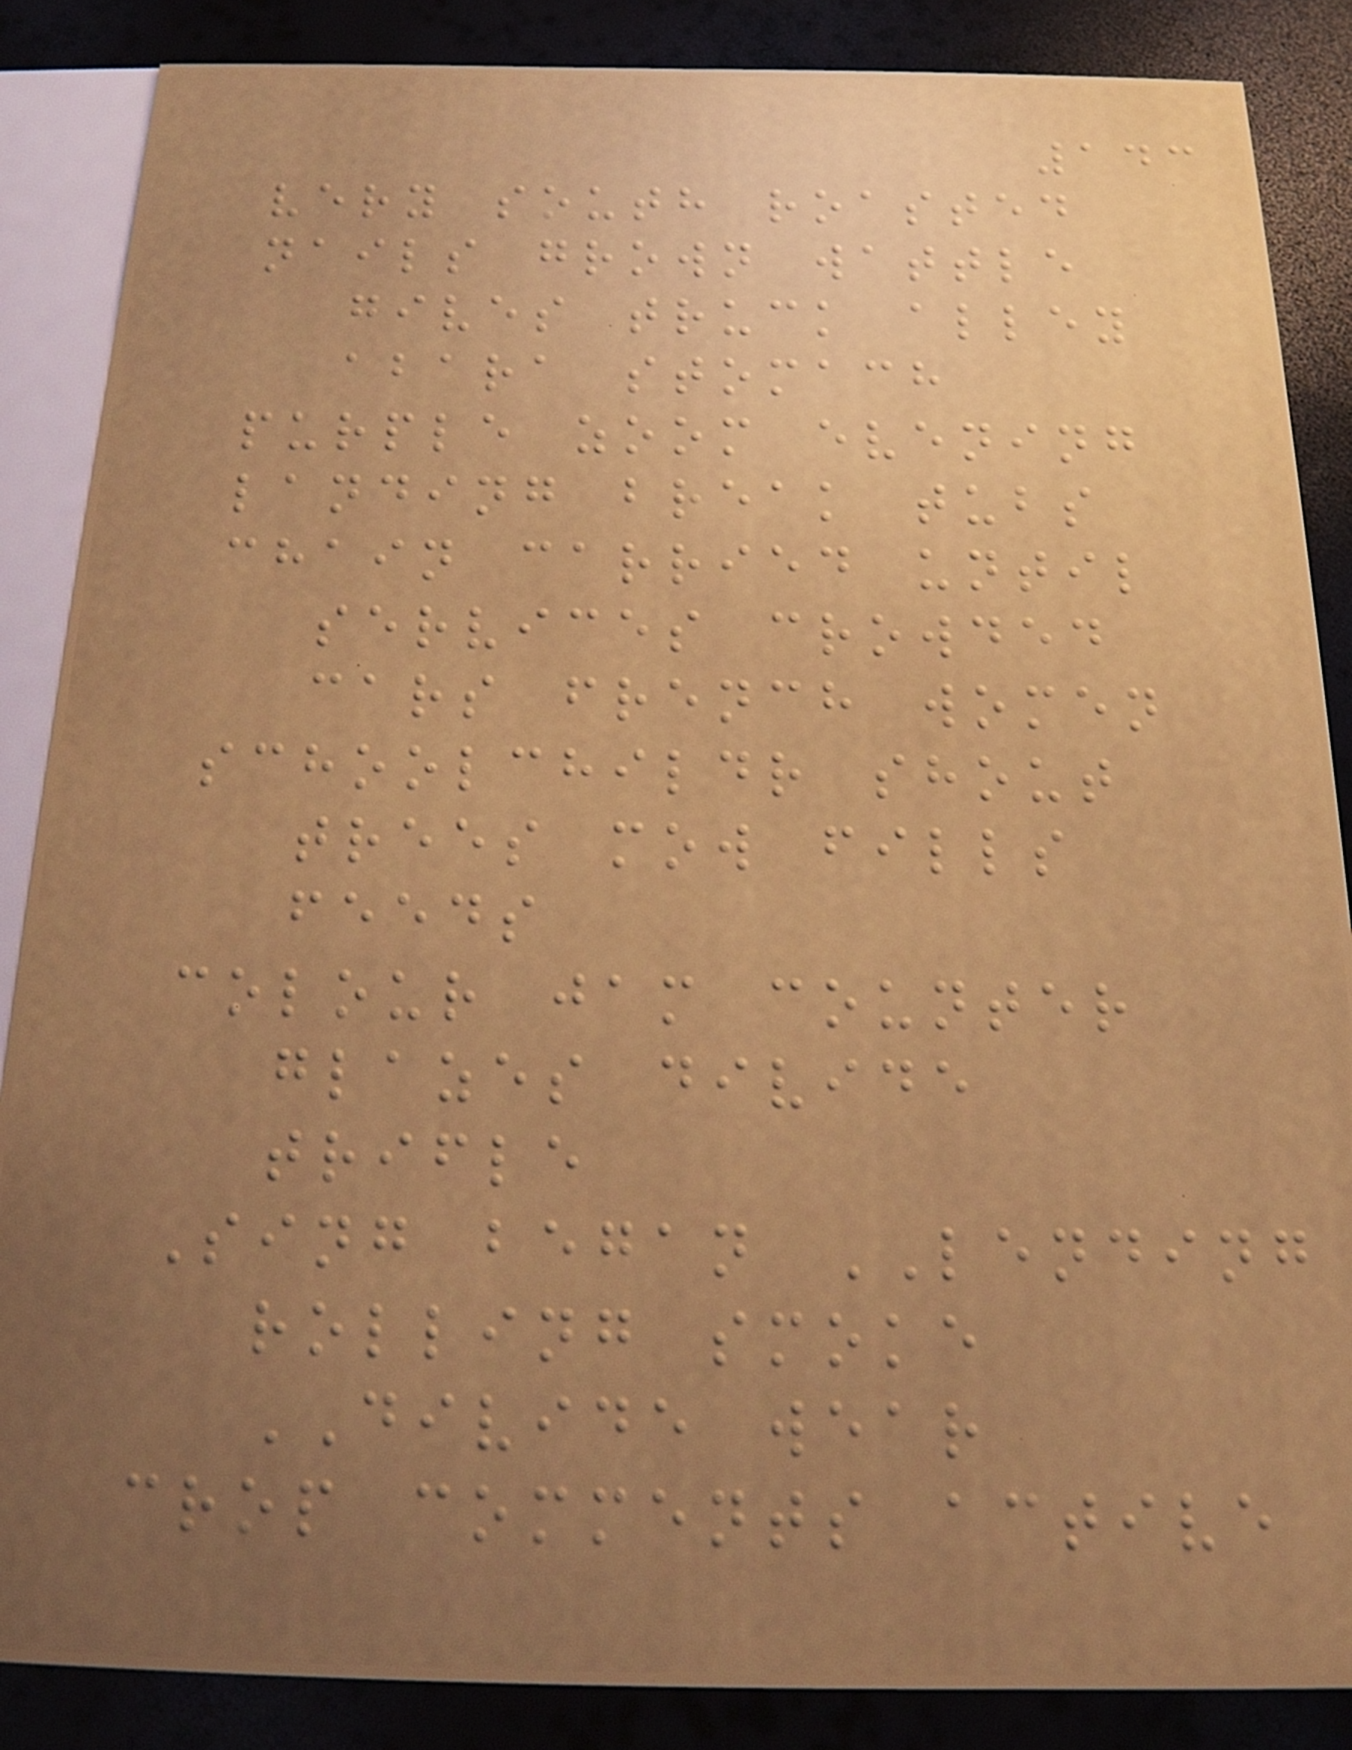143
very south roasted
nails grown wattle
gives truck alley
abara stomach
purple zoom evening
landing break tubs
chain carried until
services crowded
cars french women
schoolchildr shout
trees mow fills
feeds
colour jam counter
glazes divide
trifle
Sing began LENDING
rolling smoke
DIVIDE wear
crop comments active
